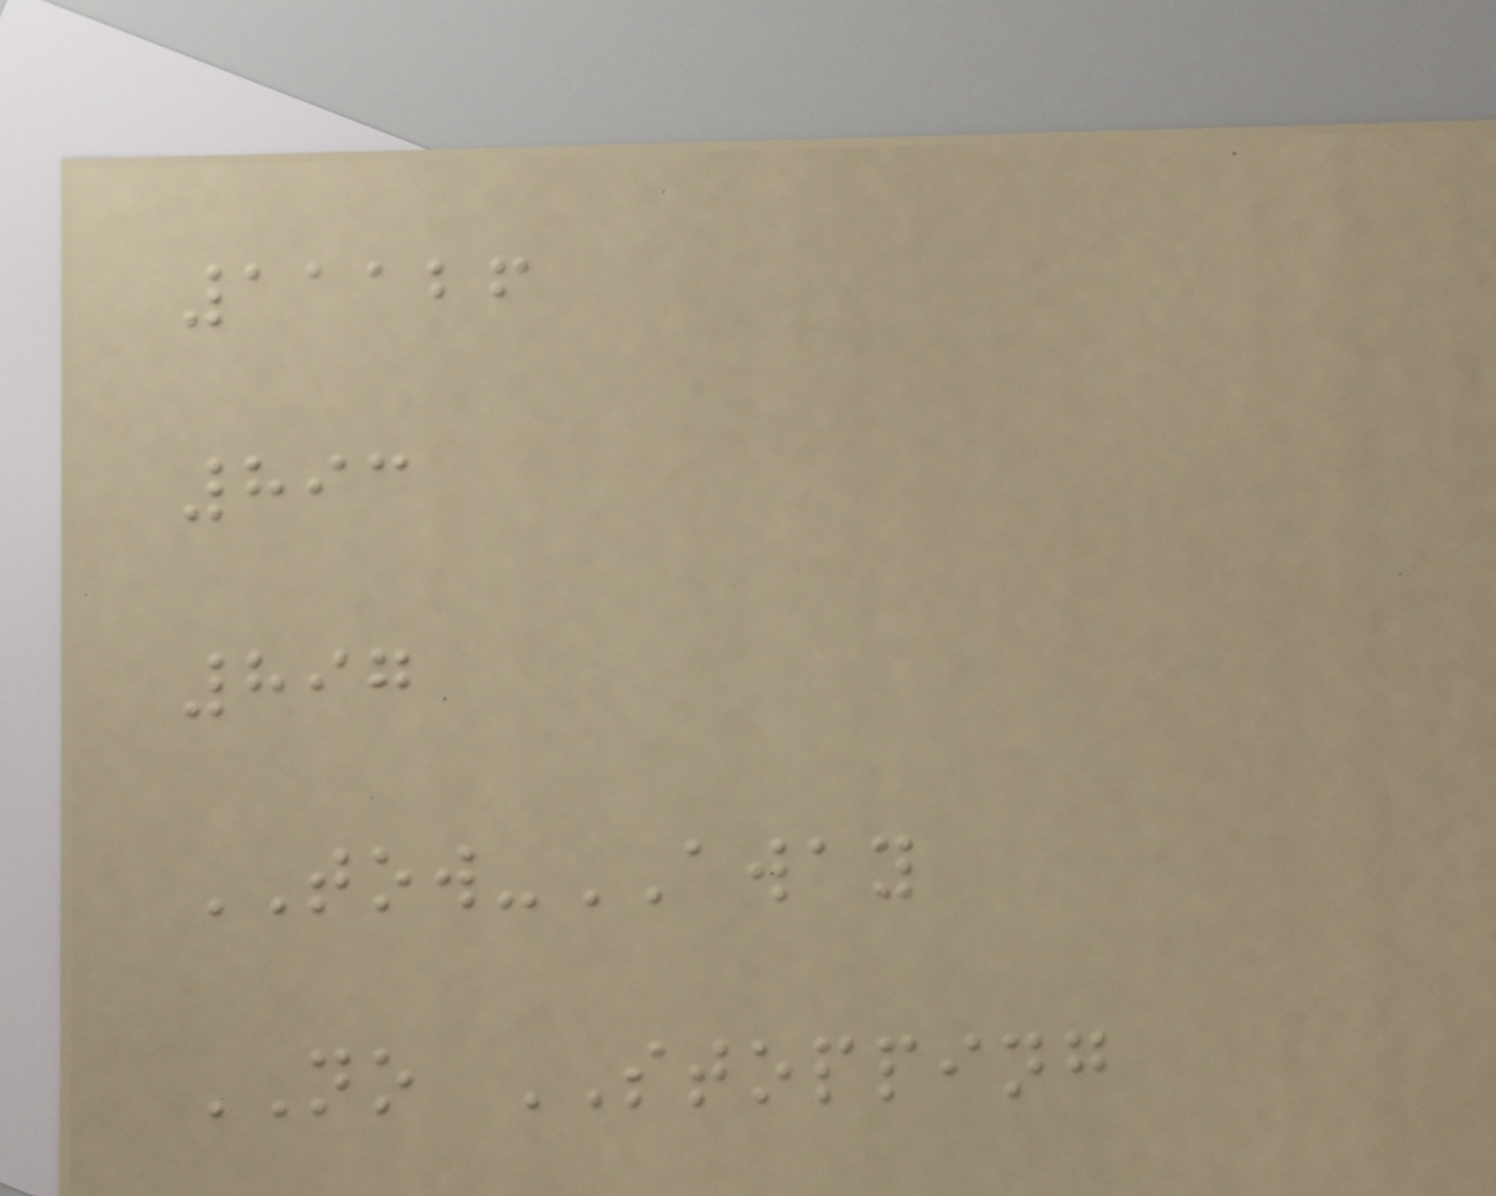11126
893
897
TOW-AWAY
NO STOPPING
